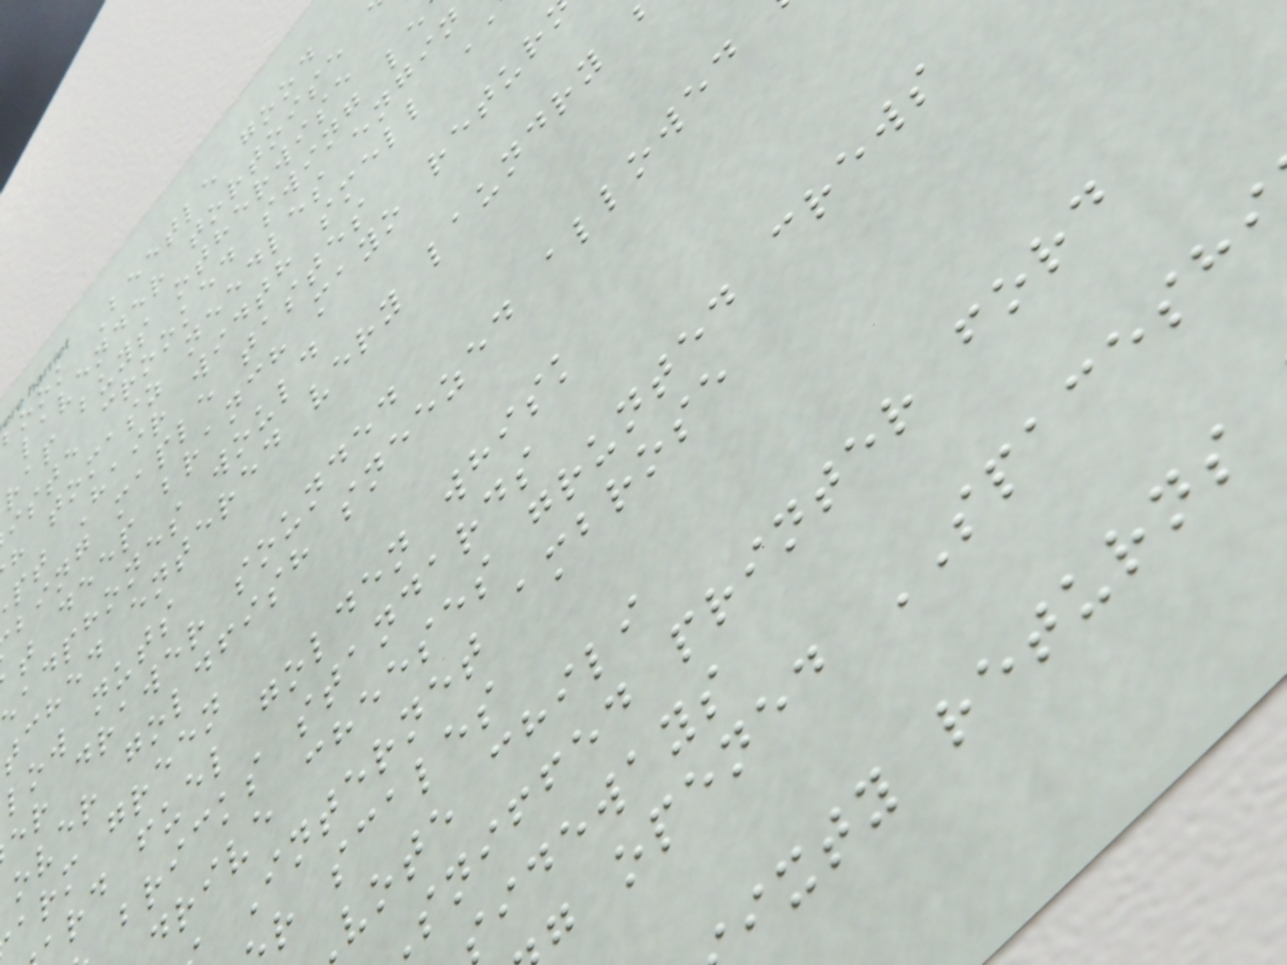book Beetle good
lavender tortoise
rap buys otherwise
iste crooked swing le
h tomasz needles engin
pt Hair width smell
bing maple tastes
t deep branch mayo retur
adphones would
tched entered very laundry
low nuts
er drawer sounded
over goldfish sneezed allowed
arm green
rd fuel golden whisk
bricks standards
drive cheeses grunted crews
Internet ambrose
r scales
vote chili
sniffed printer ford
ideways
g opened SPACESH
ixty returns
